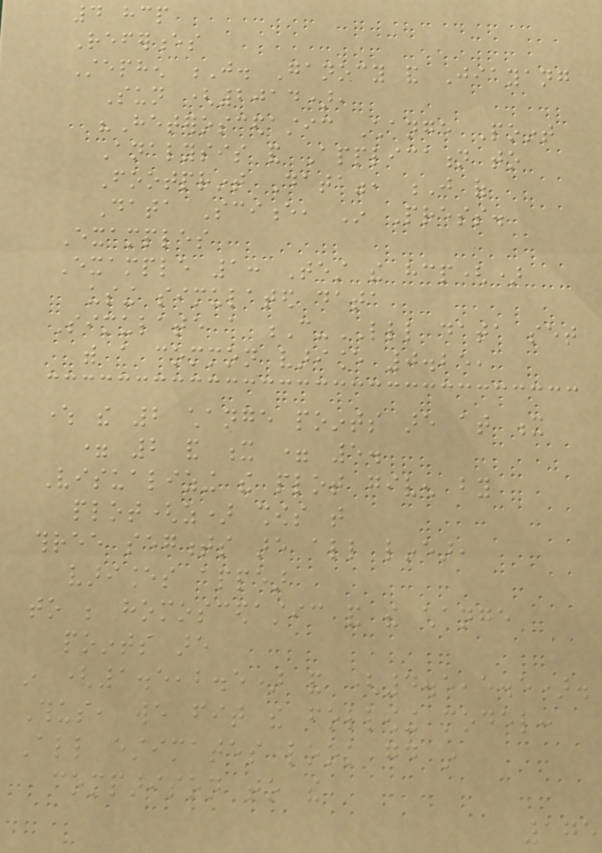4 hcp
References
Stephen J. Ganocy and Jiayang
Sun (2014),
"Heteroscedastic Change Point
Analysis and Application to
Footprint Data", J of
Data Science, In Press.
Examples
Example 1: Test the hcp()
using simulated data
Simulate a C-LLL data set
with a common variance 0.25,
where the 2 change points are at x
= 2 and x = 5.
Visualizing the plot given by
plot(z) shows that
three segments are all linear,
variances appear
to be homoscedastic and the change
points are
in (1.5,2.5) and (4.5,5.5).
Thus, we fit the following model:
All estimates look good in
comparison to the
175
